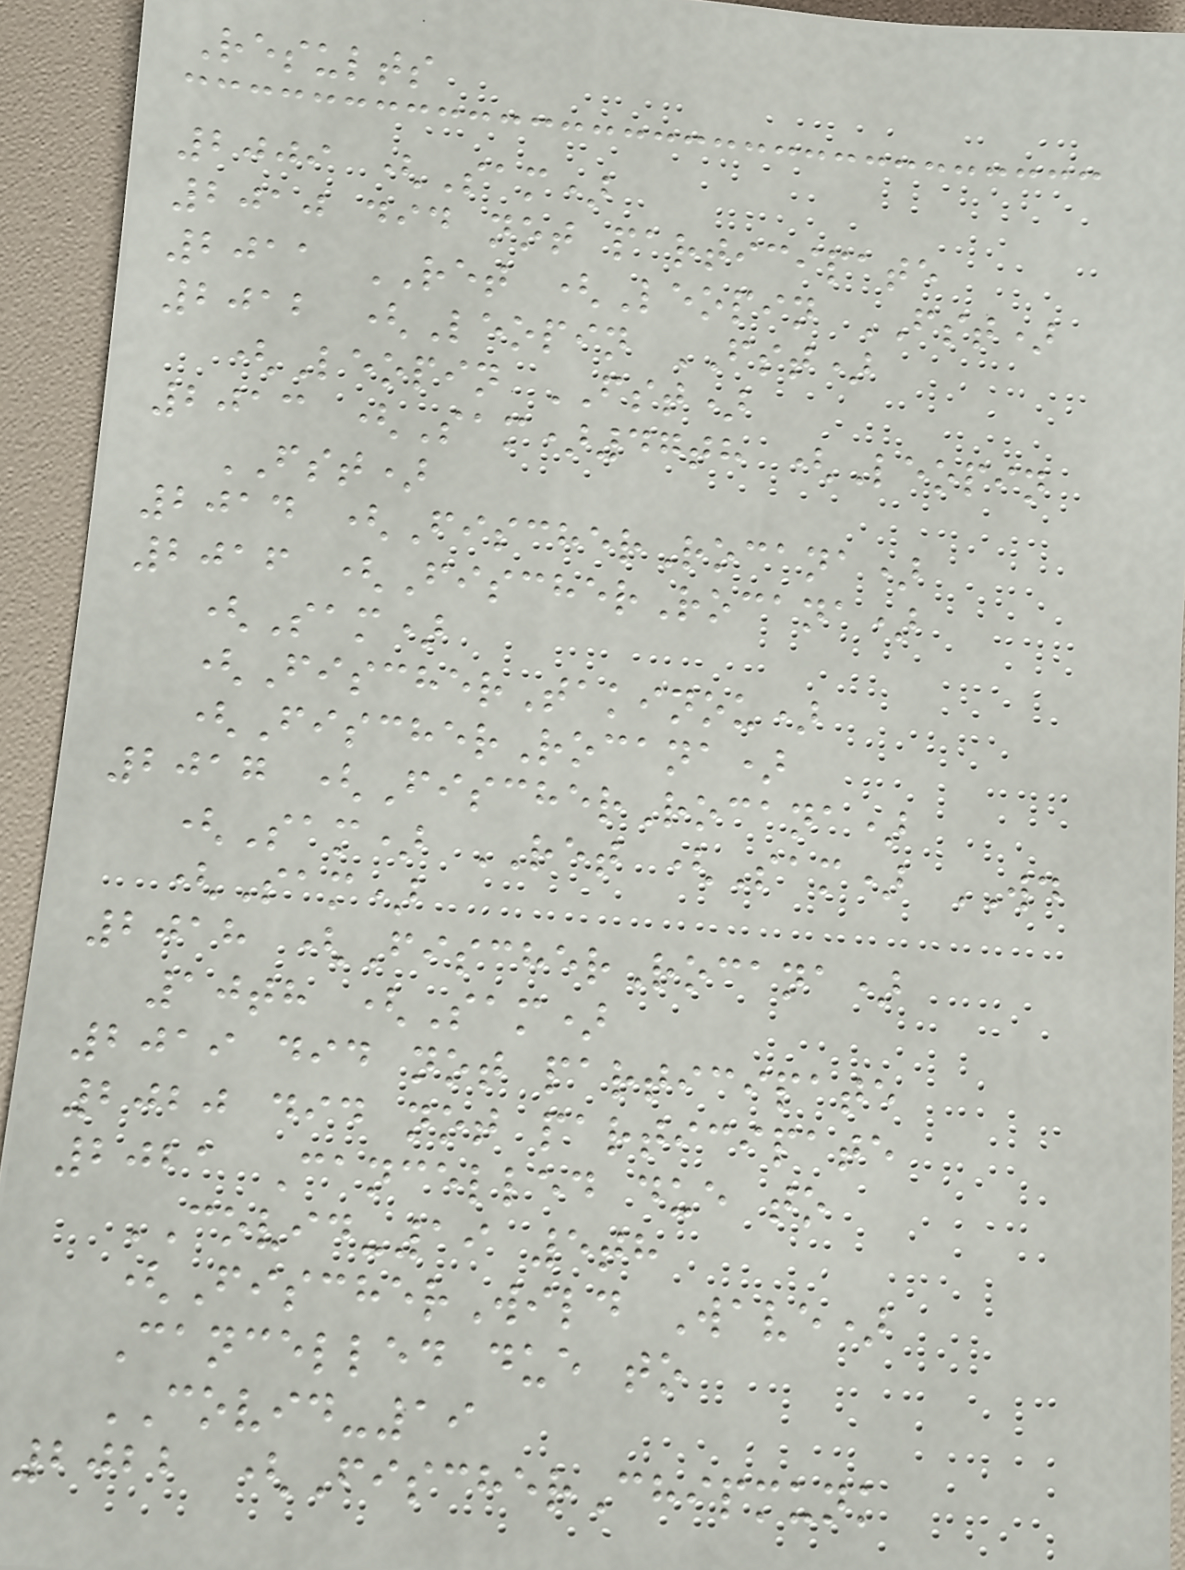Results
2009 (Sam)
2010 did not participate
2011 RET (Leopin FST)
2012 (Leopin FST)
(Leopin FST)
2013 (Sam)47th (Leopin
FST)
2014 (FischerRocana)
2016 (FischerRocana)
(Sam)
(FischerTakinou)
(FischerRocana)
2017 (FischerRocana)
(Sam) RET (Sam) WD
(Sam)
2018 (FischerRocana)
10th (Sam)
2019 did not participate
2020 did not participate
2021 Cancelled due to
COVID-19 5th
(FischerWild Wave)
Cancelled due to
COVID-19
2022 (FischerChipmunk
